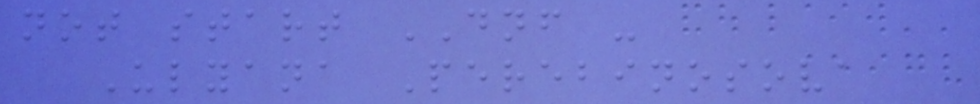not start DNF -
Ulyana Perebinosova
